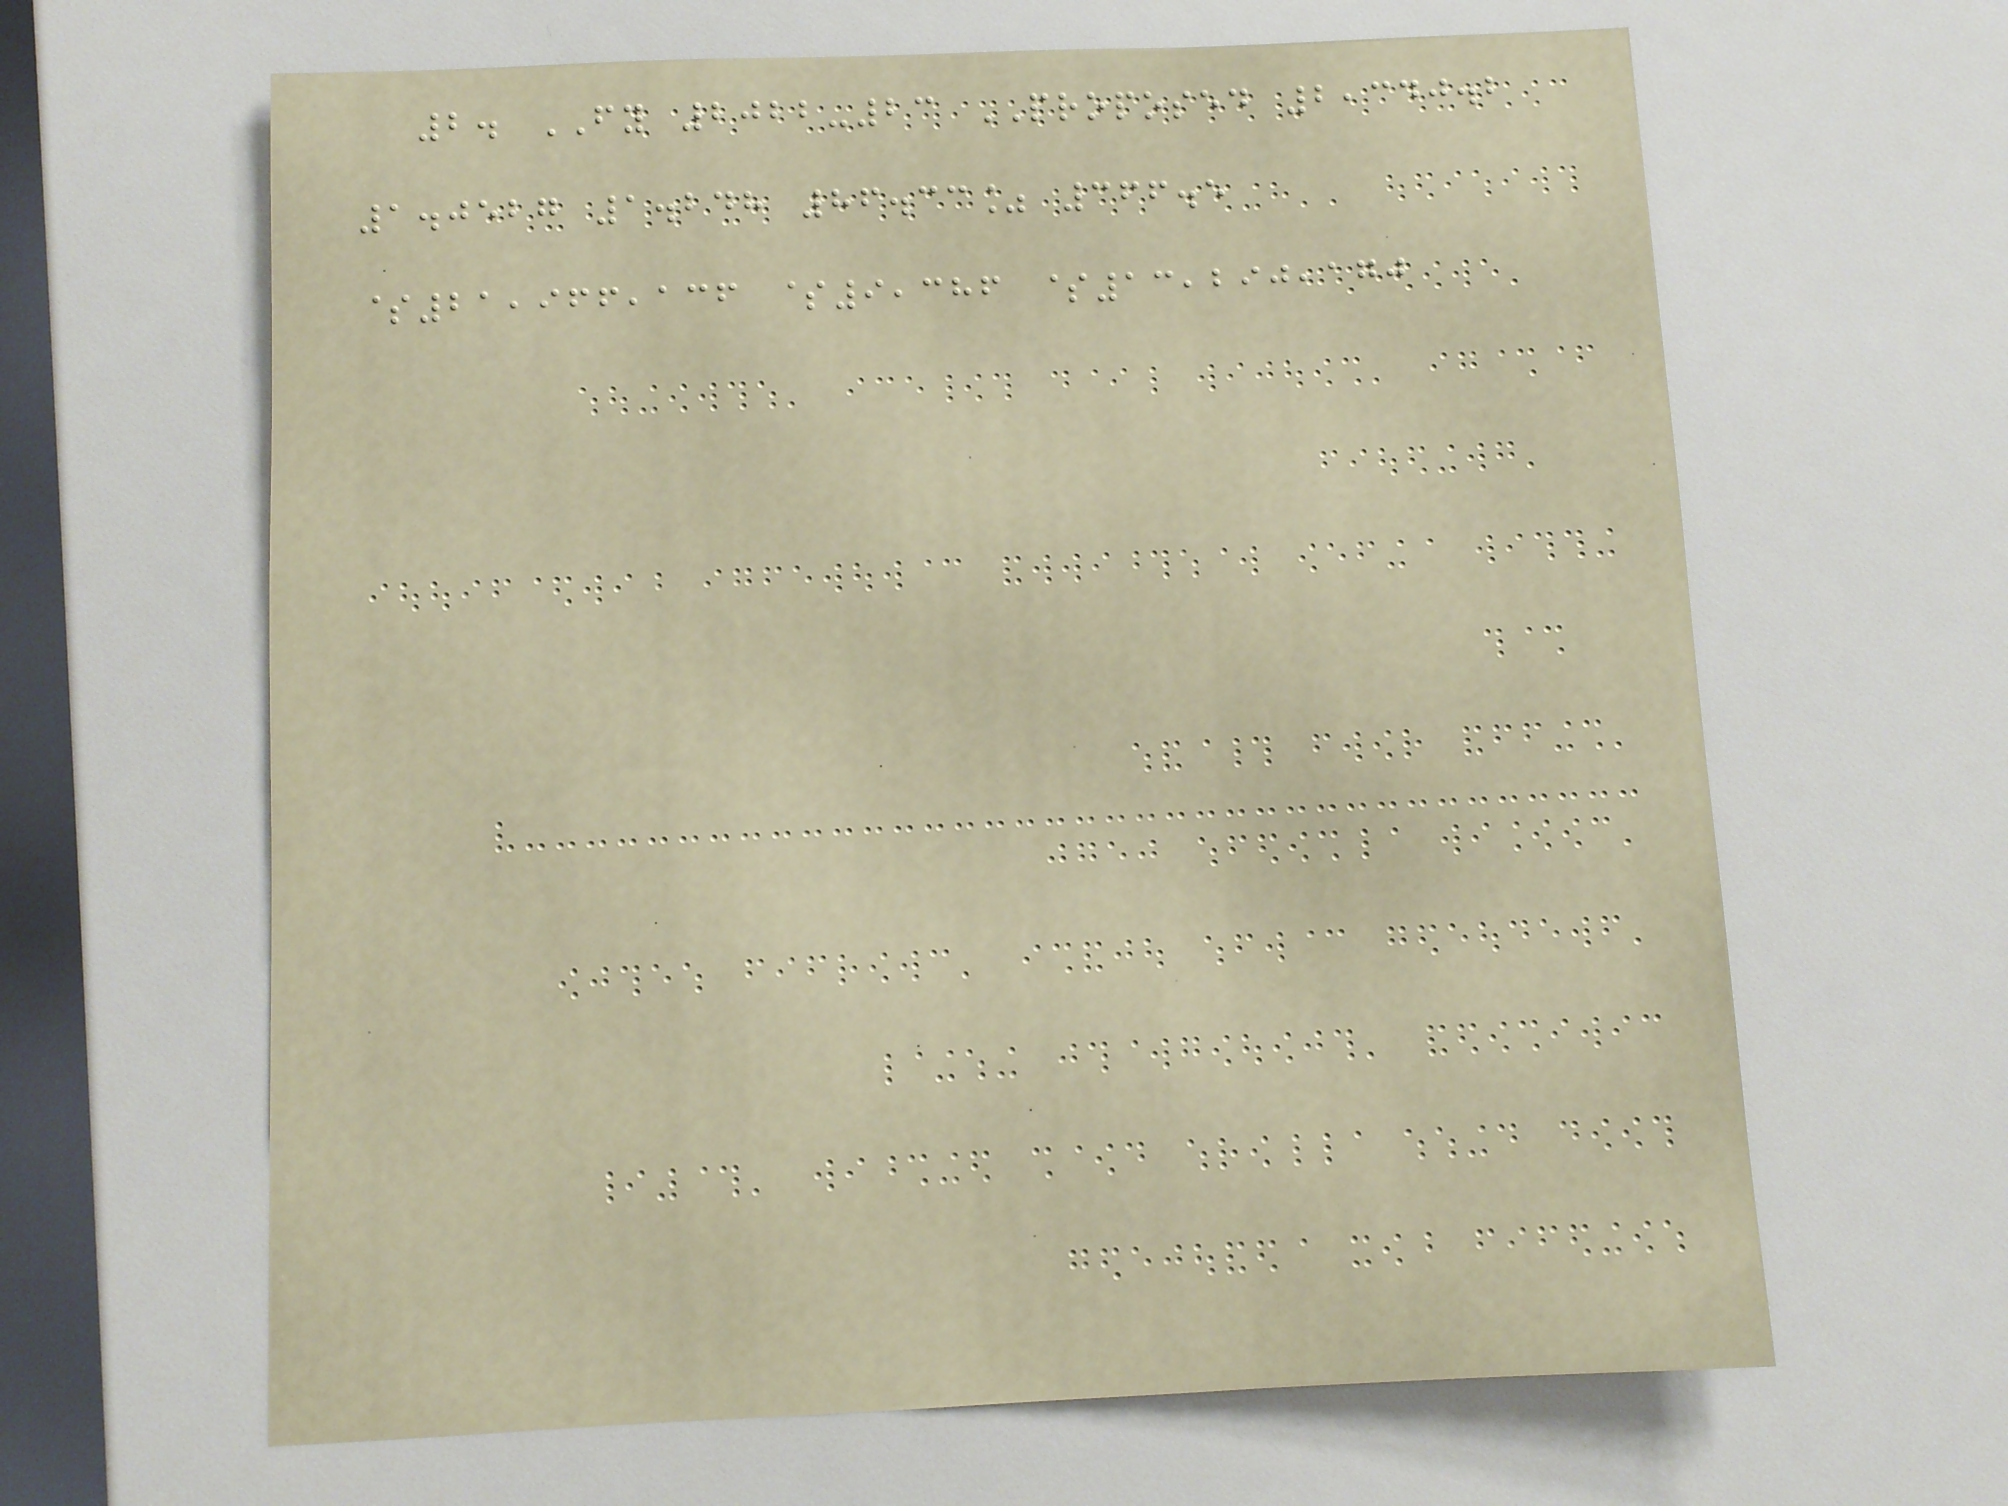2. FY 2022-23 PROPOSED 2,340.2
1.0527 1.248 86.33% 366.5
$21,966,136 $9,386 $13,290,170
